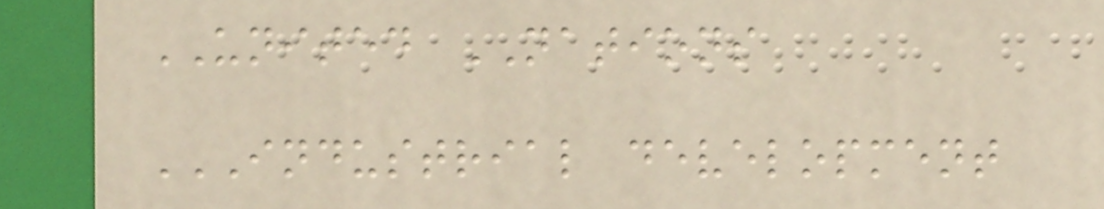UNITED NATIONS
INDUSTRIAL DEVELOPMENT
